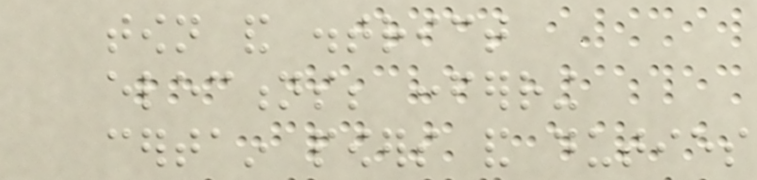town and district
elections; conferring
certain powers and duties
